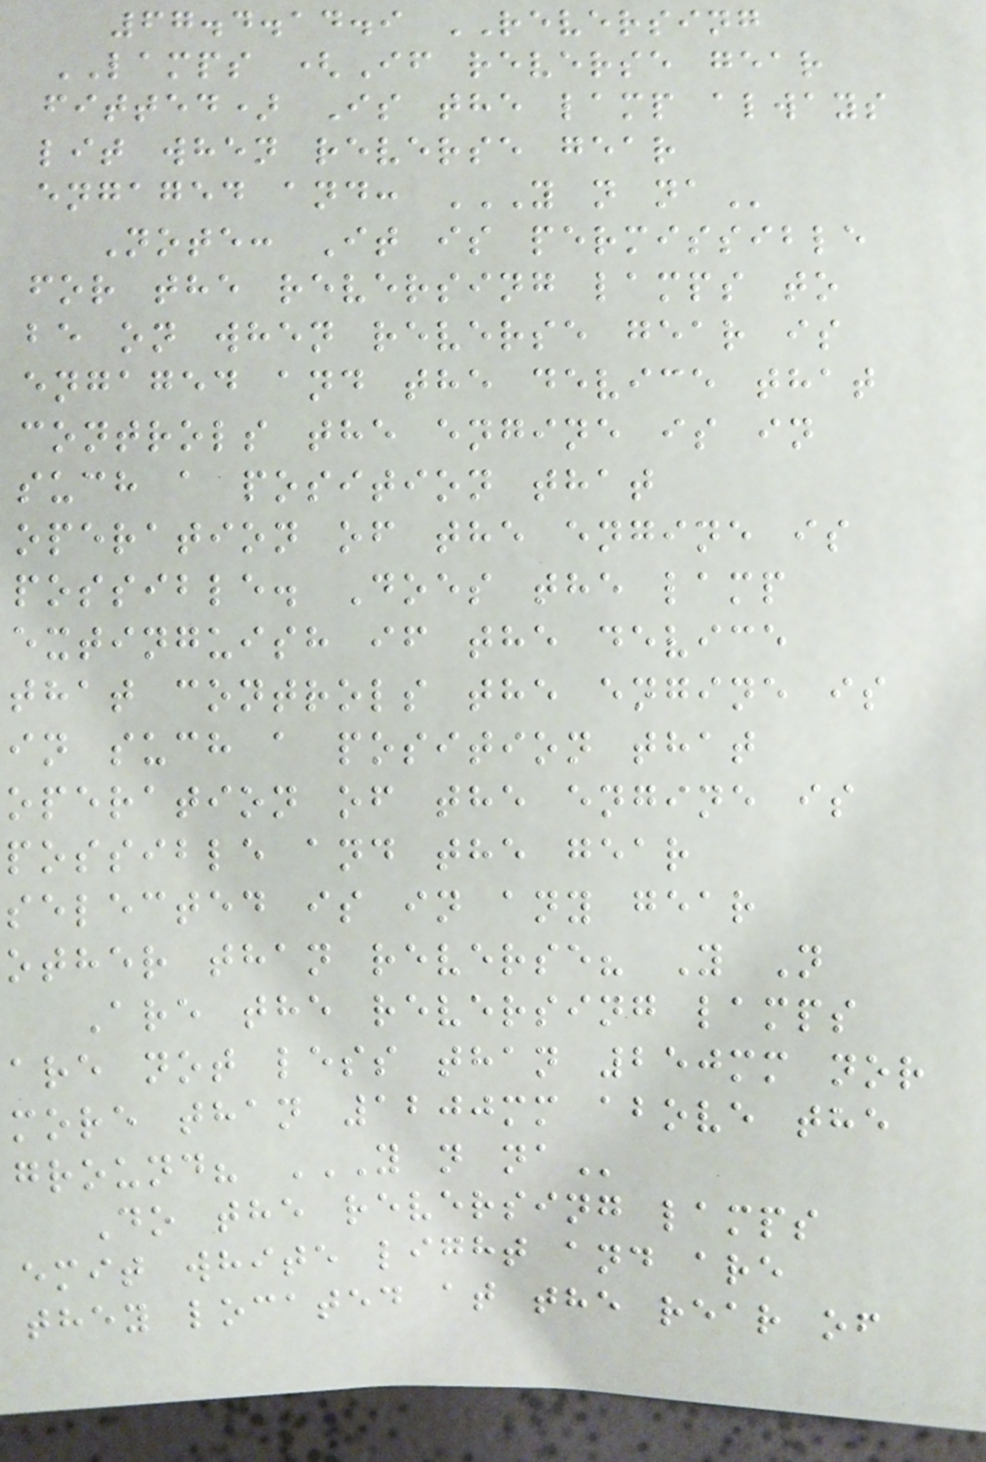67.4.14.9 REVERSING
LAMPS (If reverse gear
fitted) Is the lamp always
lit when reverse gear
engaged and: Y N NA
Note: It is permissible
for the reversing lamps to
be on when reverse gear is
engaged and the device that
controls the engine is in
such a position that
operation of the engine is
possible. Does the lamp
extinguish if the device
that controls the engine is
in such a position that
operation of the engine is
possible and the gear
selected is in any gear
other than reverse? Y N
Are the reversing lamps
are not less than 250mm nor
more than 1200mm above the
ground? Y N NA
Do the reversing lamps
emit white light and are
they located at the rear of
